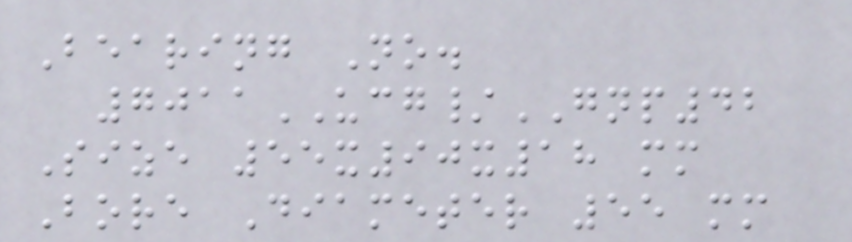Bearing No.
7011UCG/GNP42
Size 55x90x18 mm
Bore Diameter 55 mm
